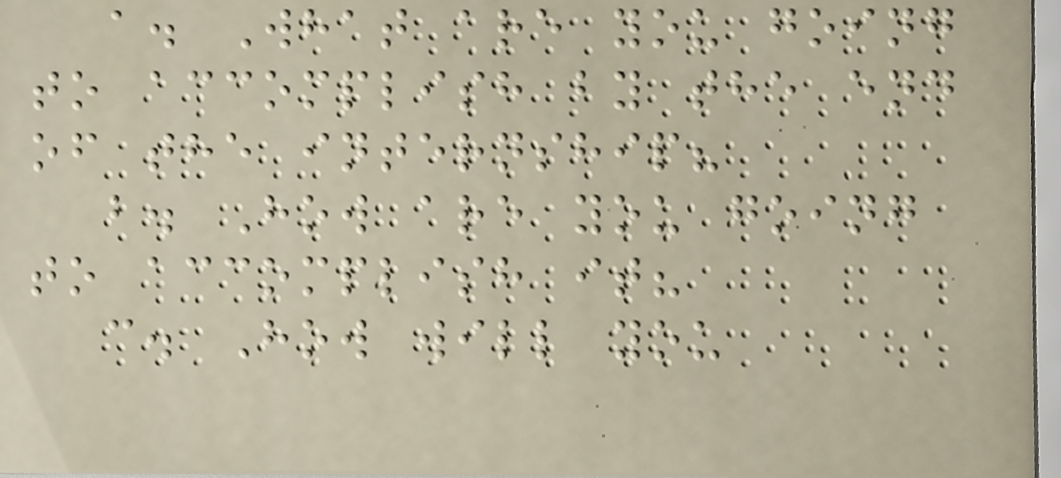a. What are you going
to accomplish by the end
of the internship?
b. How are you going
to accomplish it?
c. How will you
